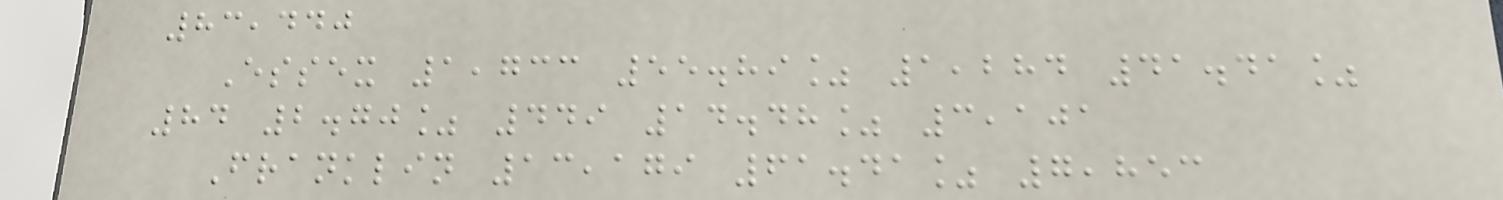83,440
Essex 1,733 55.89% 1,284 41.41%
84 2.70% 449 14.48% 3,101
Franklin 13,179 61.41% 7,853
